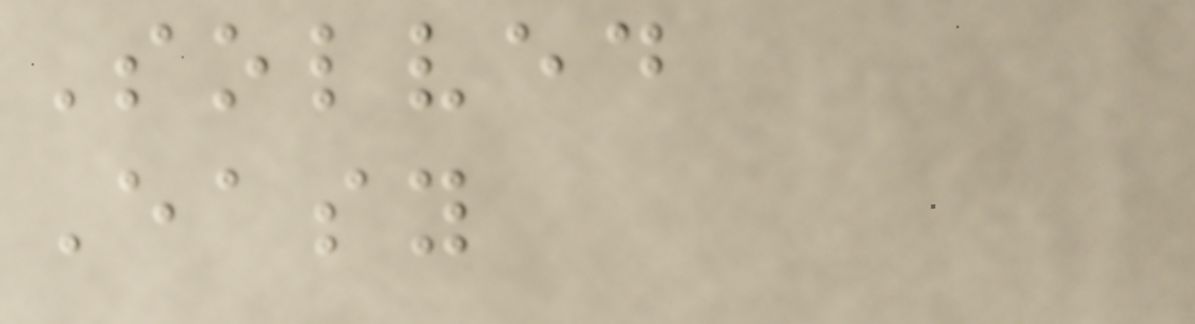Solved
Easy
